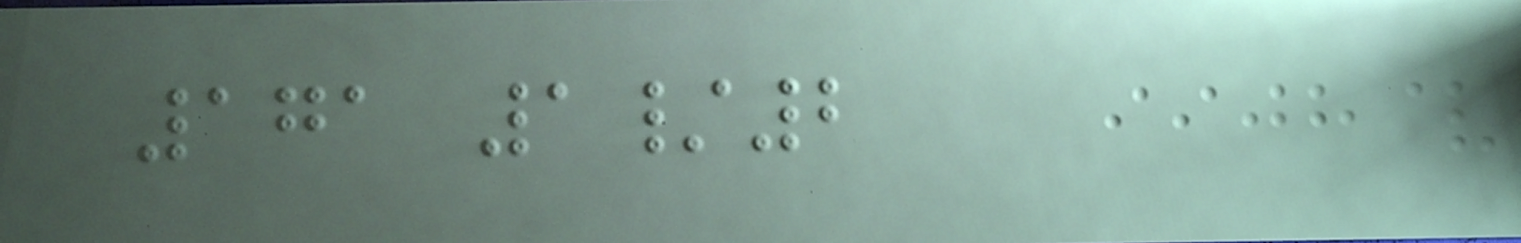171 1/2
